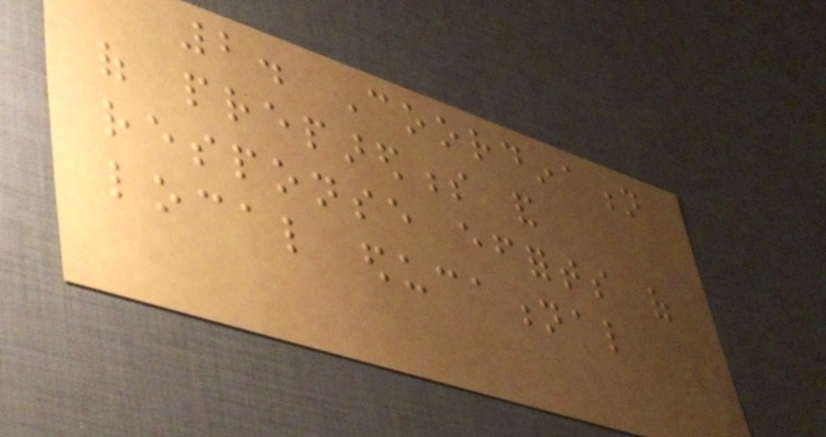2. Coordination
of preparedness and
response efforts of
local educational
